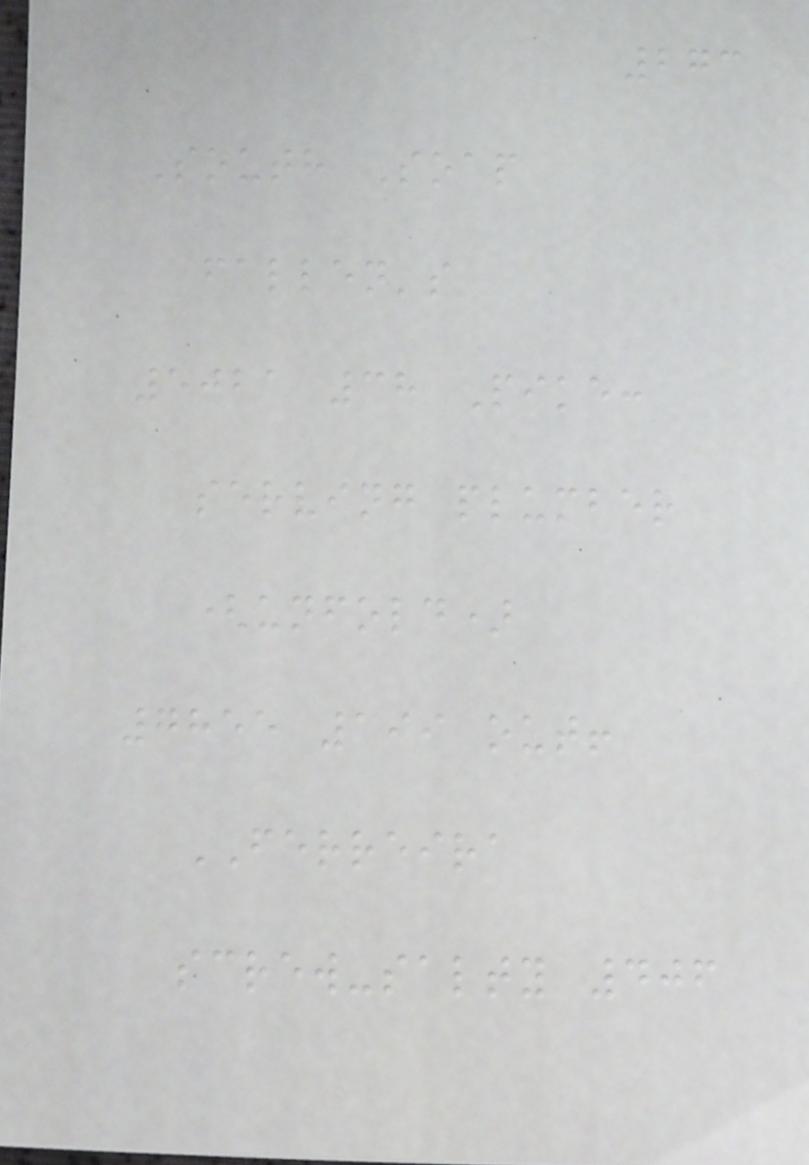273
South Soap
fallen's
5021 38 Pike:
serving plumber
(unfold)
7855 199 out!
FERREIRA
screw-salty 406
